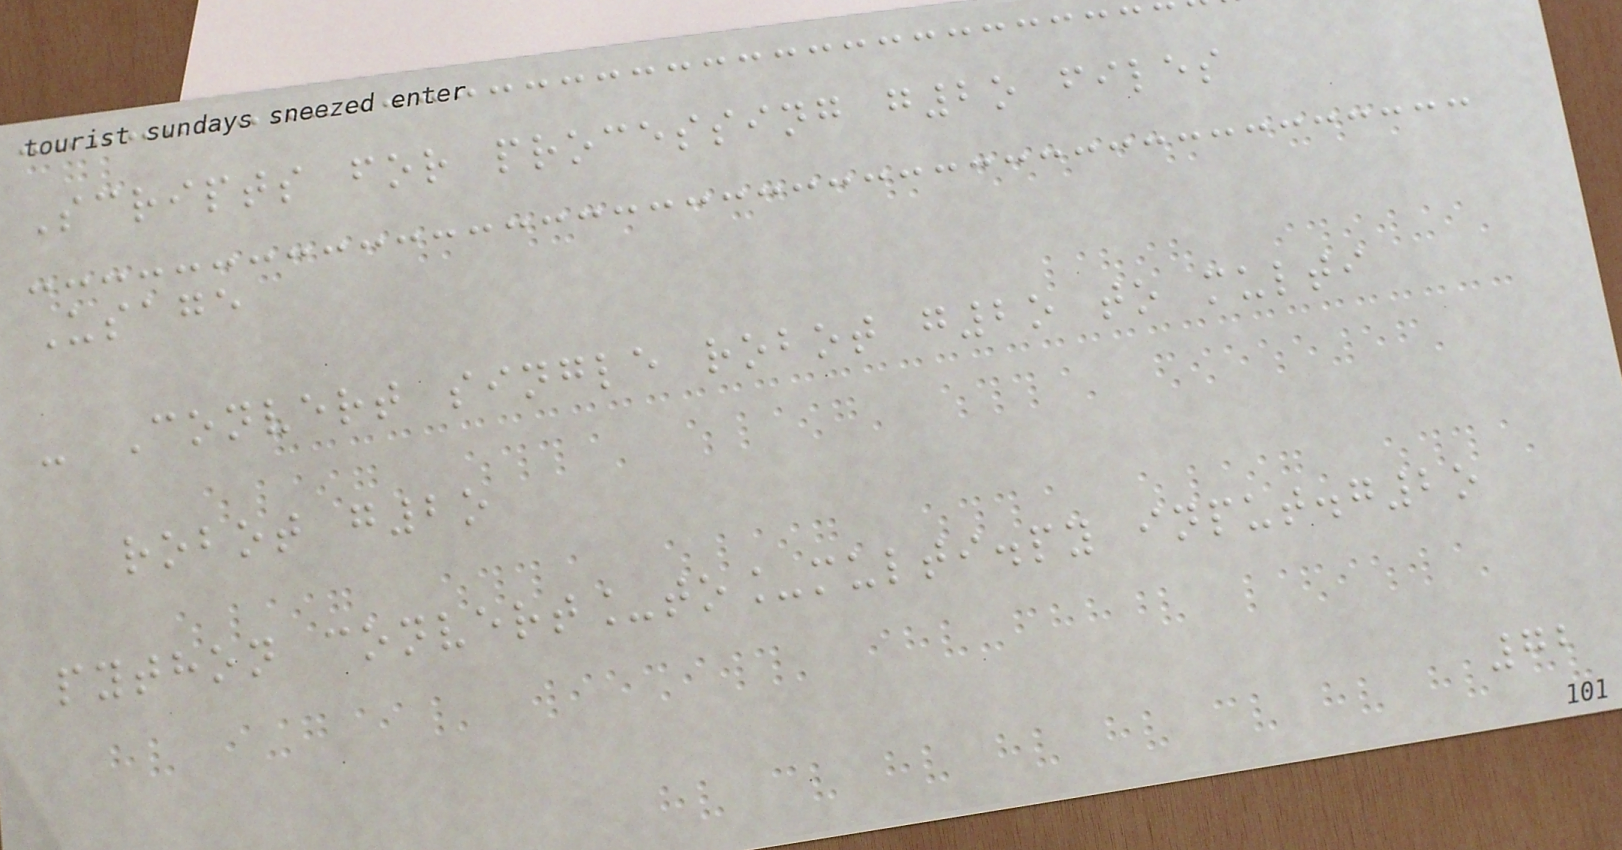Scripts for processing g2o files
Usage
- Convert single robot g2o to multi
robot g2o
python convert_to_multi.py input.g2o
72
